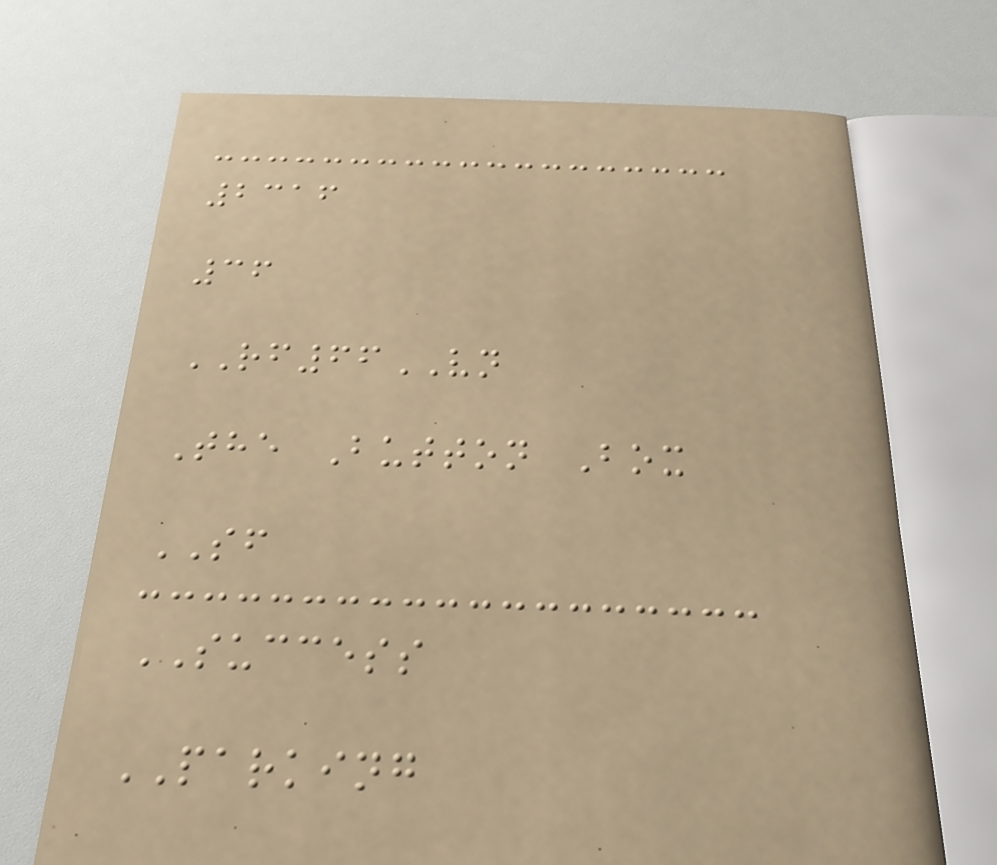2316
36
RF66VN
The Button Box
SF
SUCCESS
PARKING
